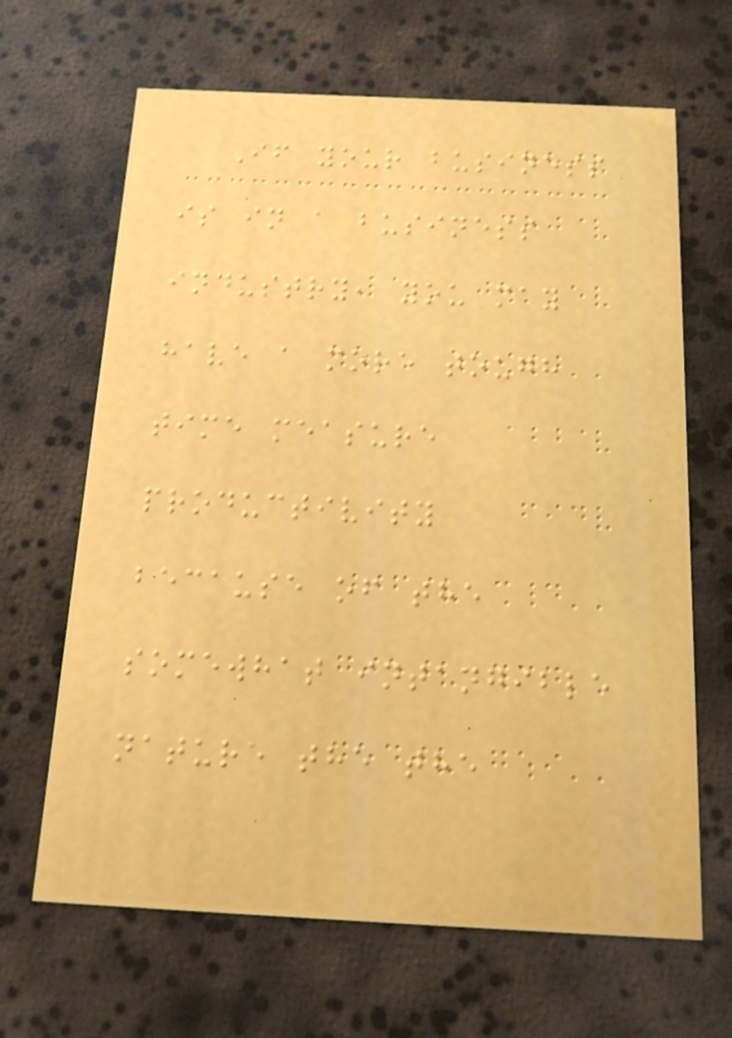If your business
is in a business
industry, you may
have a more tough
time measure
productivity
because of the
somewhat intangible
nature the the
